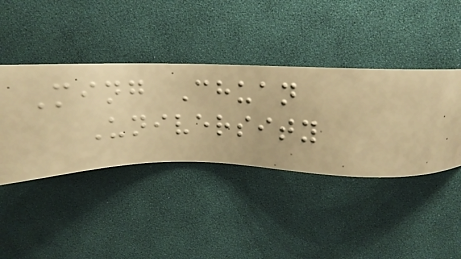Ming Chuan
University
